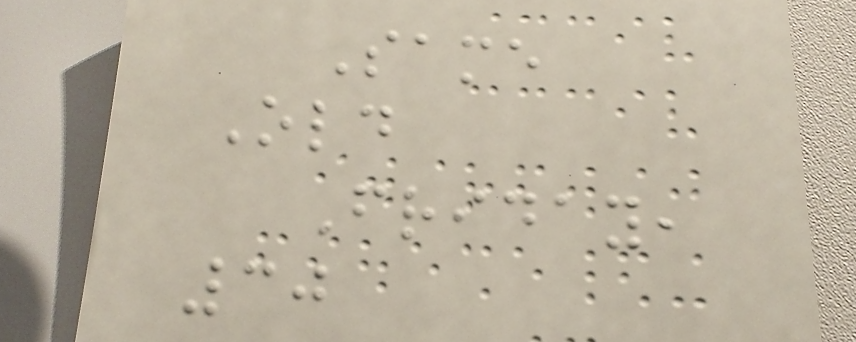Same
Old
Friday,
30
